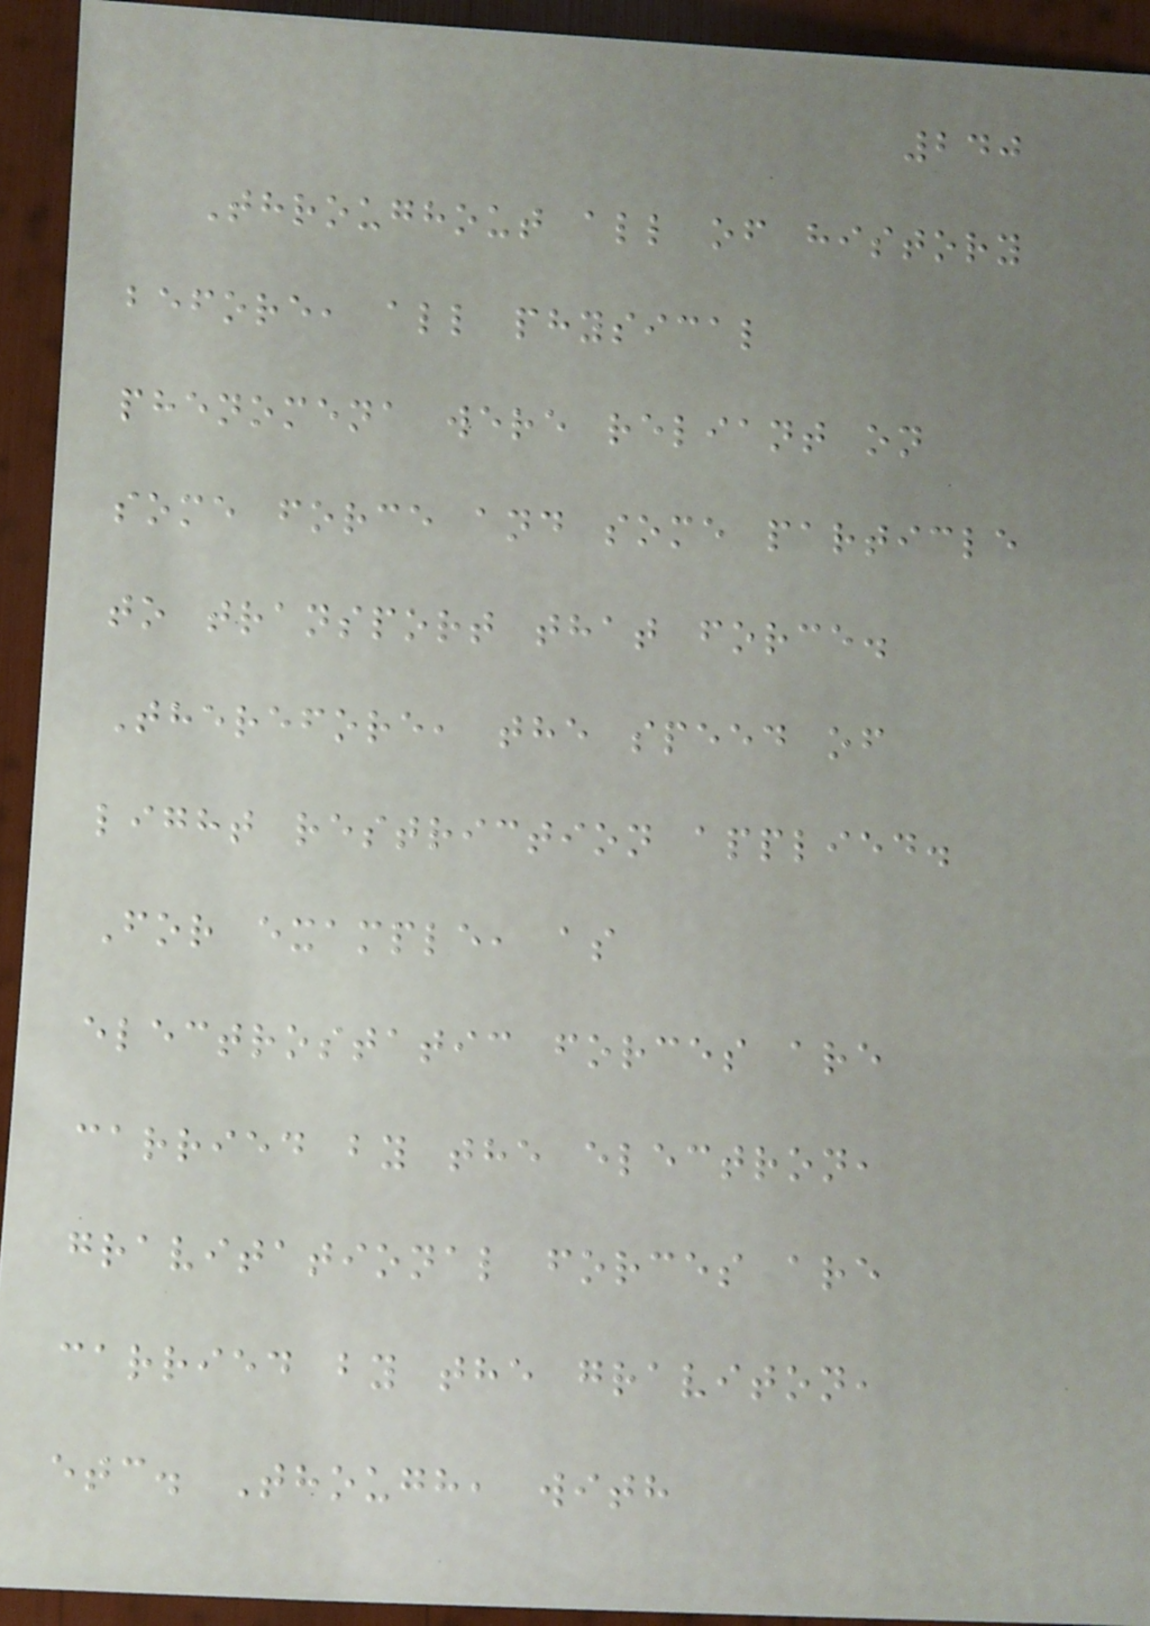240
Throughout all of history
before, all physical
phenomena were reliant on
some force and some particle
to transport that force.
Therefore, the speed of
light restriction applied.
For example, as
electrostatic forces are
carried by the electron,
gravitational forces are
carried by the graviton,
etc. Though, with
